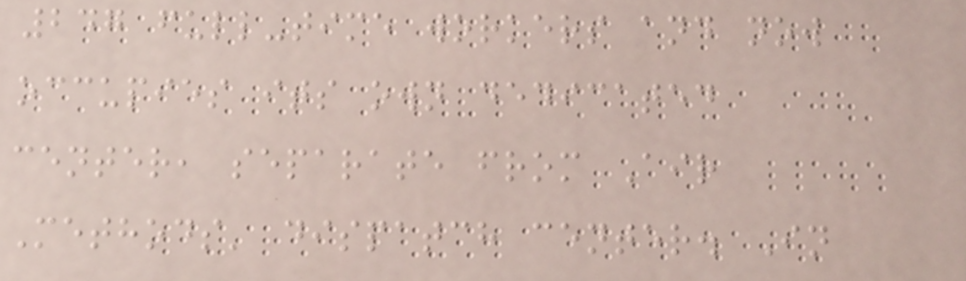247 full-time workers and now
occupies its own dedicated
center, separate from Air
Methods' dispatch center. In
